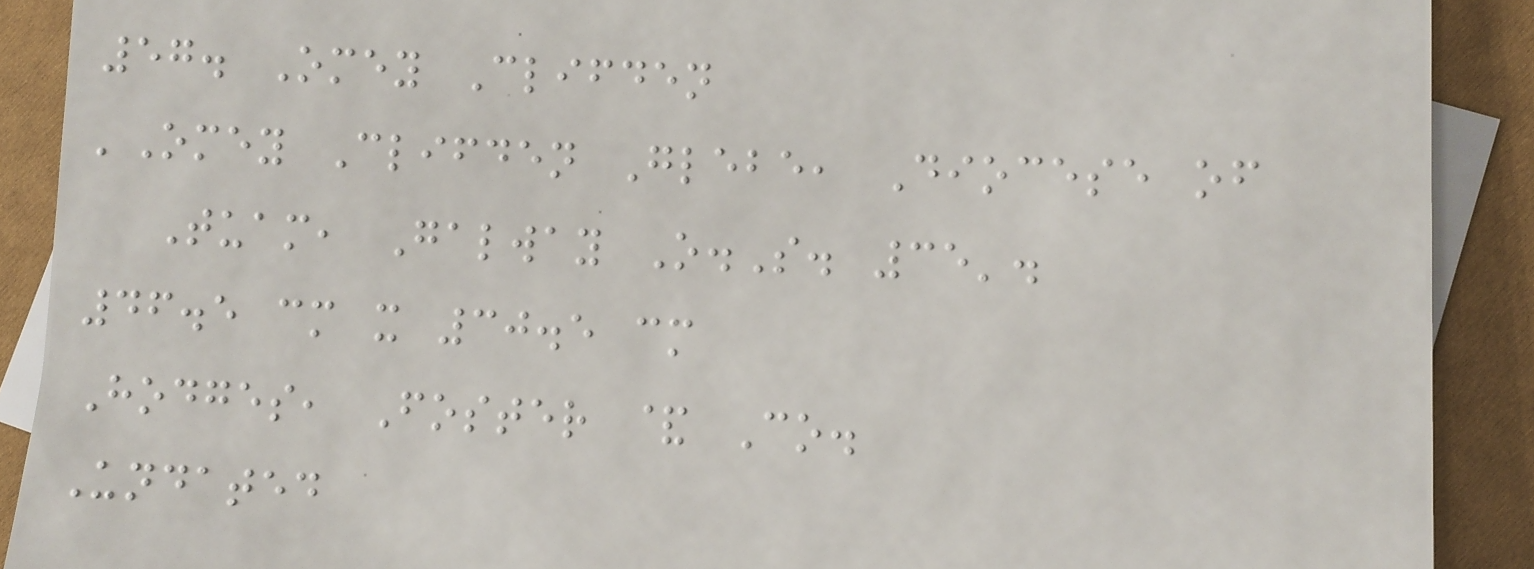57. Omey Clifden
'Omey Clifden Glebe, Diocese of
Tuam, Galway O.S. 35'.
46.5 cm x 30.5 cm
Hodges, Foster & Co.
Undated
